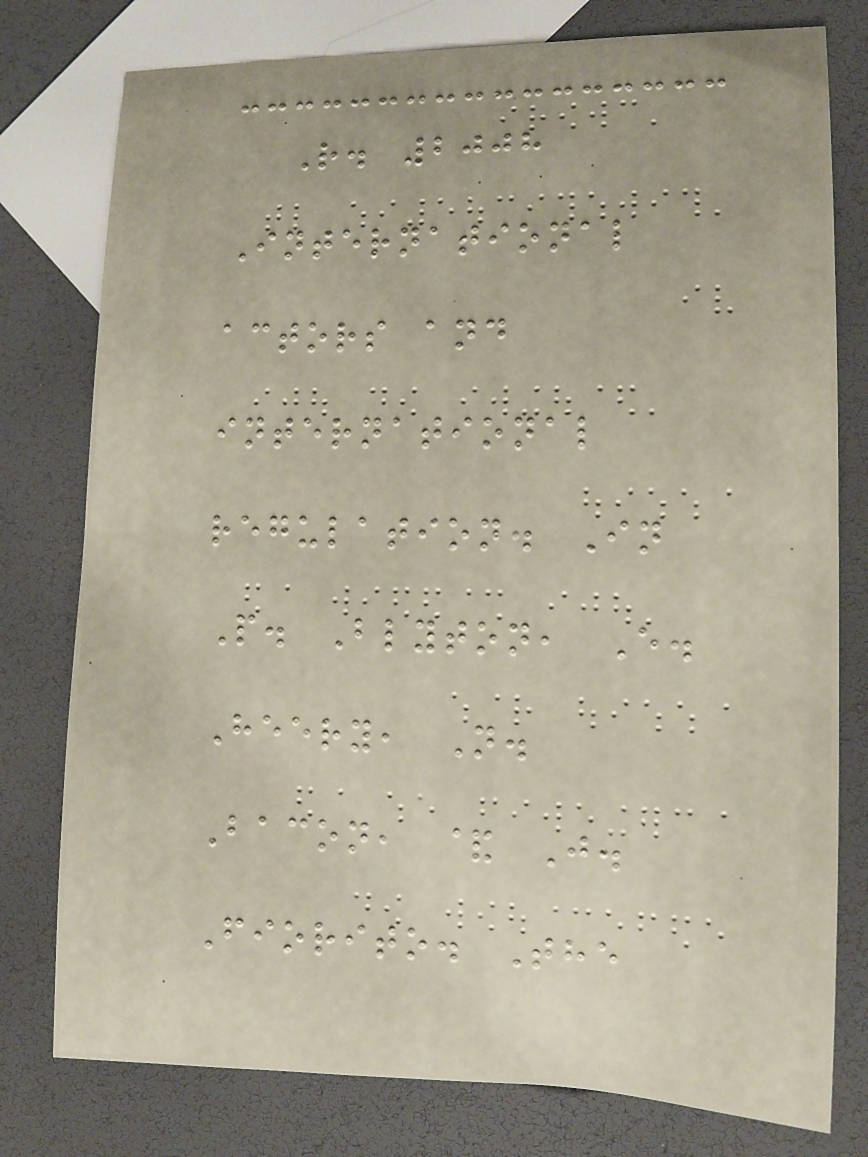R. 2008
International
actors and
international
regulation. In
P. Blyton, E.
Heery, N.
Bacon, & J.
Fiorito. The
